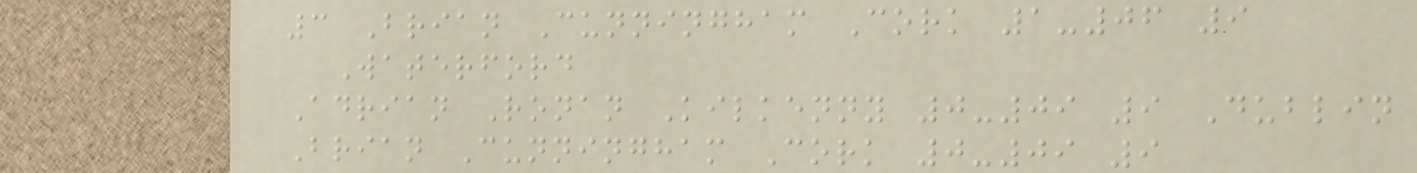3 Brian Cunningham Cork 1-06 9
Waterford
Adrian Ronan Kilkenny 0-09 9 Dublin
Brian Cunningham Cork 0-09 9
